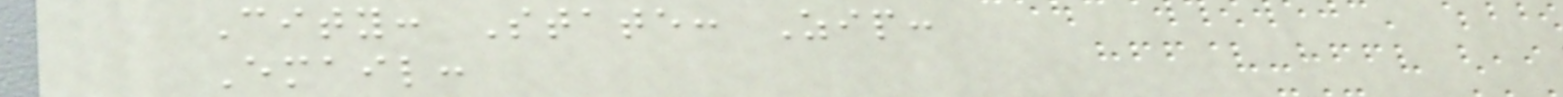City: State: Zip:
Email:
